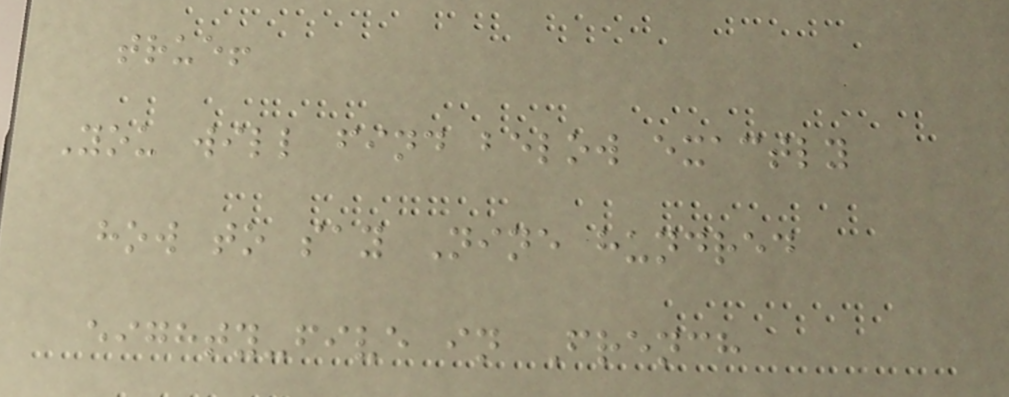true!
You will find below exactly
how to say Nine hundred
eighty-five in French
